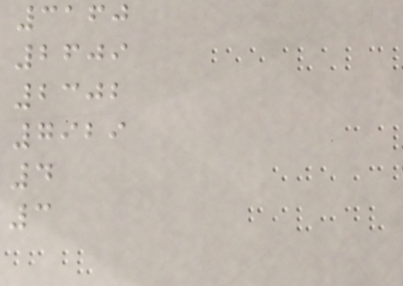3160
2609
2302
7929
4
3
